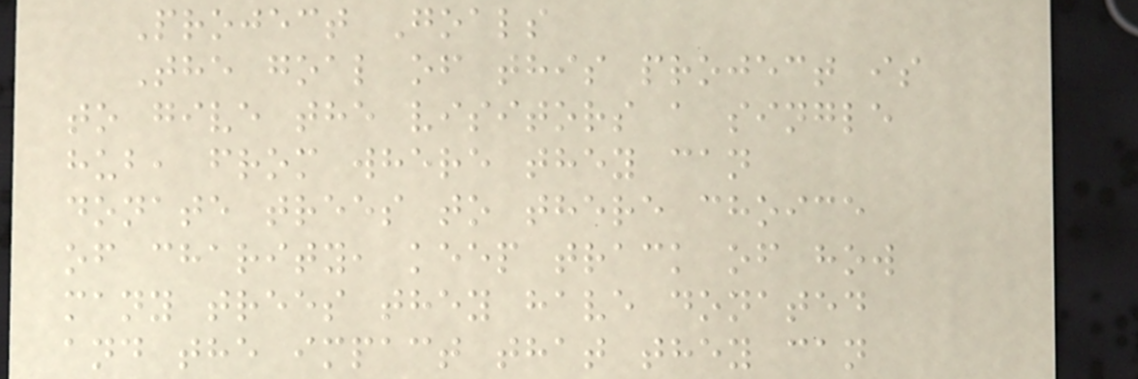Project Goals
The goal of this project is
to give the visitors a single
hub, from where they can
donate trees to there choice
of charity, keep track of how
many trees they have donated
and the impact that they can
